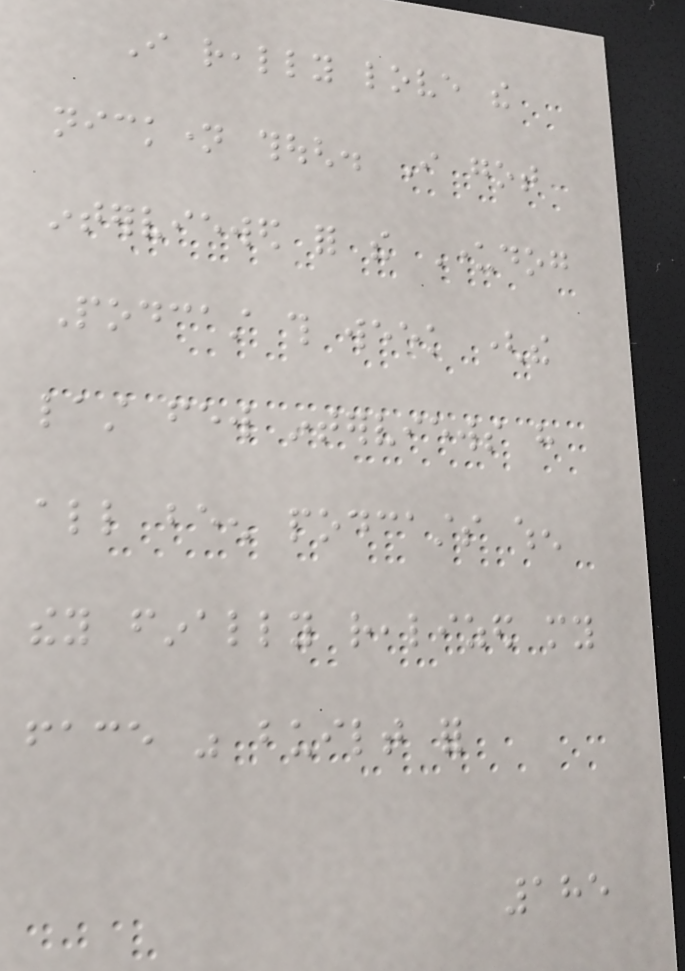I really love the
nickname though. I got
interviewed for the Underdog
Podcast this week (the
last few interviews have
all been podcasts when
they finally realized my
face was built for
185
